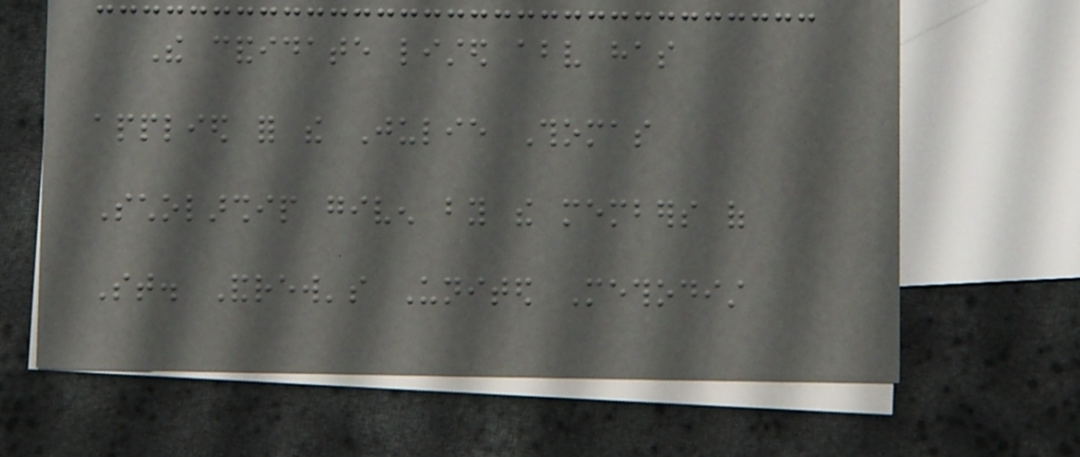The candidate listed above has
applied for the Julie Thomas
Scholarship given by the members of
St. Andrew's United Methodist
